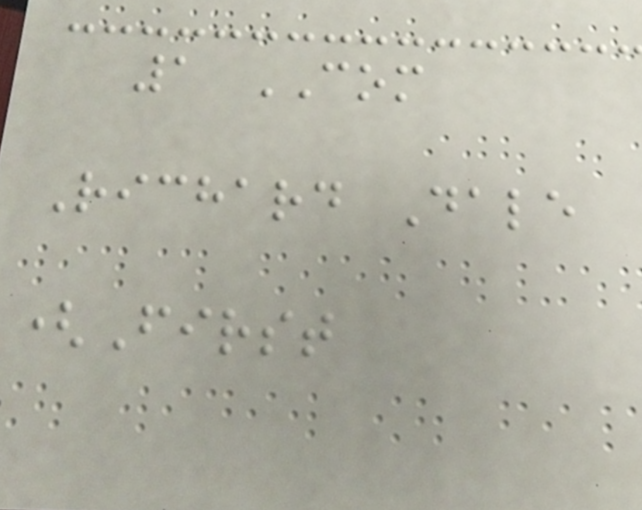1 COM
Richard Dale
(First
